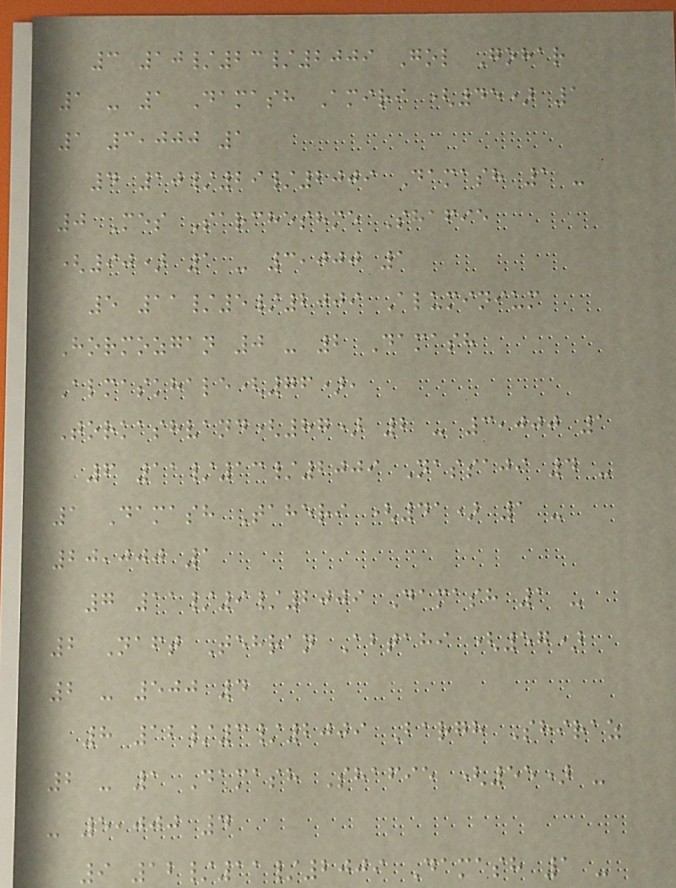3 10/23/2009 Gol Gohar
1 - 1 Damash Amiri (45) 1
1 3,000 1
4 10/29/2009 Damash 1 -
0 Mes Sarcheshme Shafie
(90) 1 - 3,000 1
5 11/5/2009 Aluminium
Hormozgan 0 - 2 Damash
Almaskhale(76),
Torkashvand(87) 2 - 3,000 1
6 11/13/2009 Nassaji 4 -
1 Damash Taheri (41) 1 -
20,000 1
7 11/9/2009 Damash 1 -
2 Naft Tehran Abtahi (57)
2 - 500 4
8 12/3/2009 Bargh Shiraz
2 - 1 Damash Shafie (55) -
- 5,000 4
9 12/11/2009 Damash 1 -
